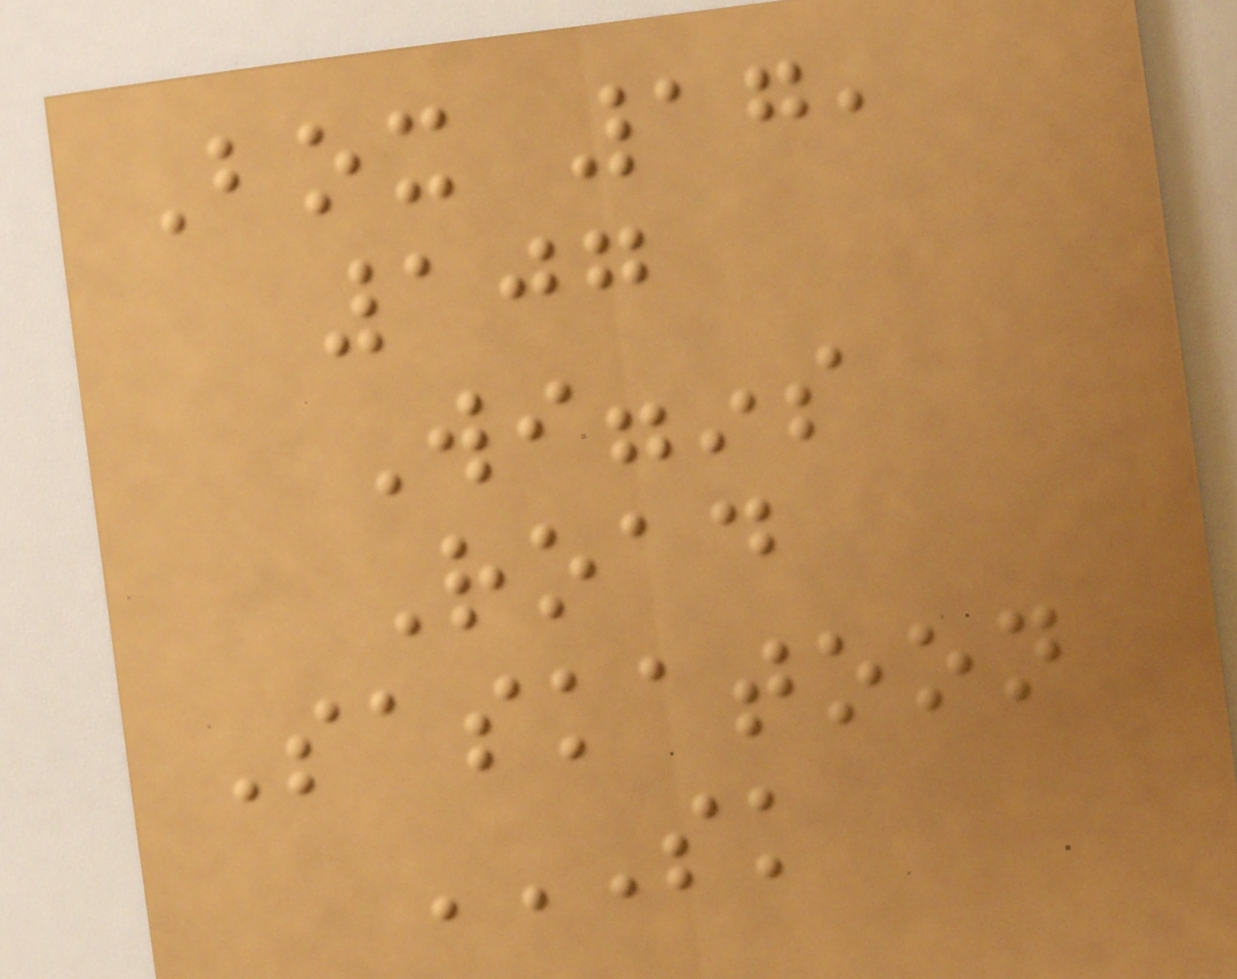Box 17,
107
Wiggins
Road
Saskatoon
SK
